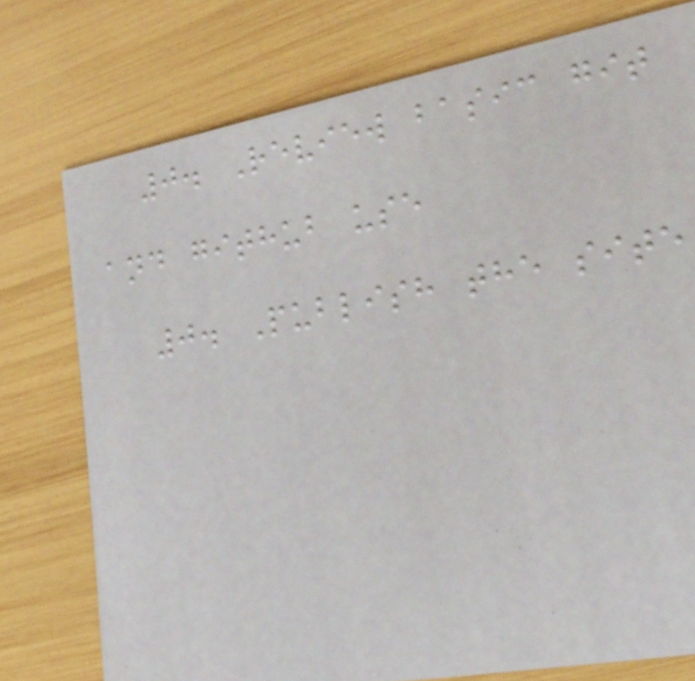0. Review basic git
and github use
0. Publish the site
